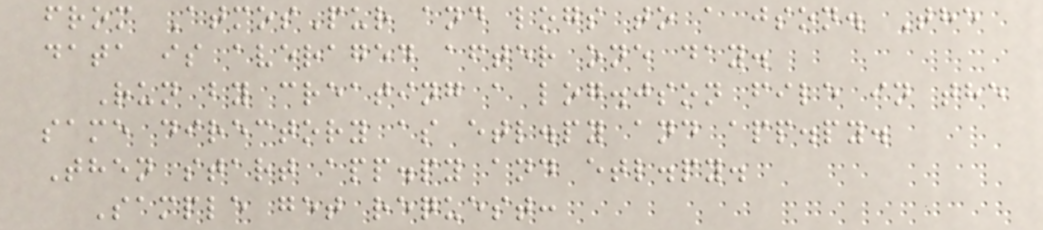from AtmosPur and logs to a json. The
data is averaged after one day.
Run by creating a log.json file in the
same directory as etl.py and app.py.
Then start app.py and etl.py.
Sample get request:
